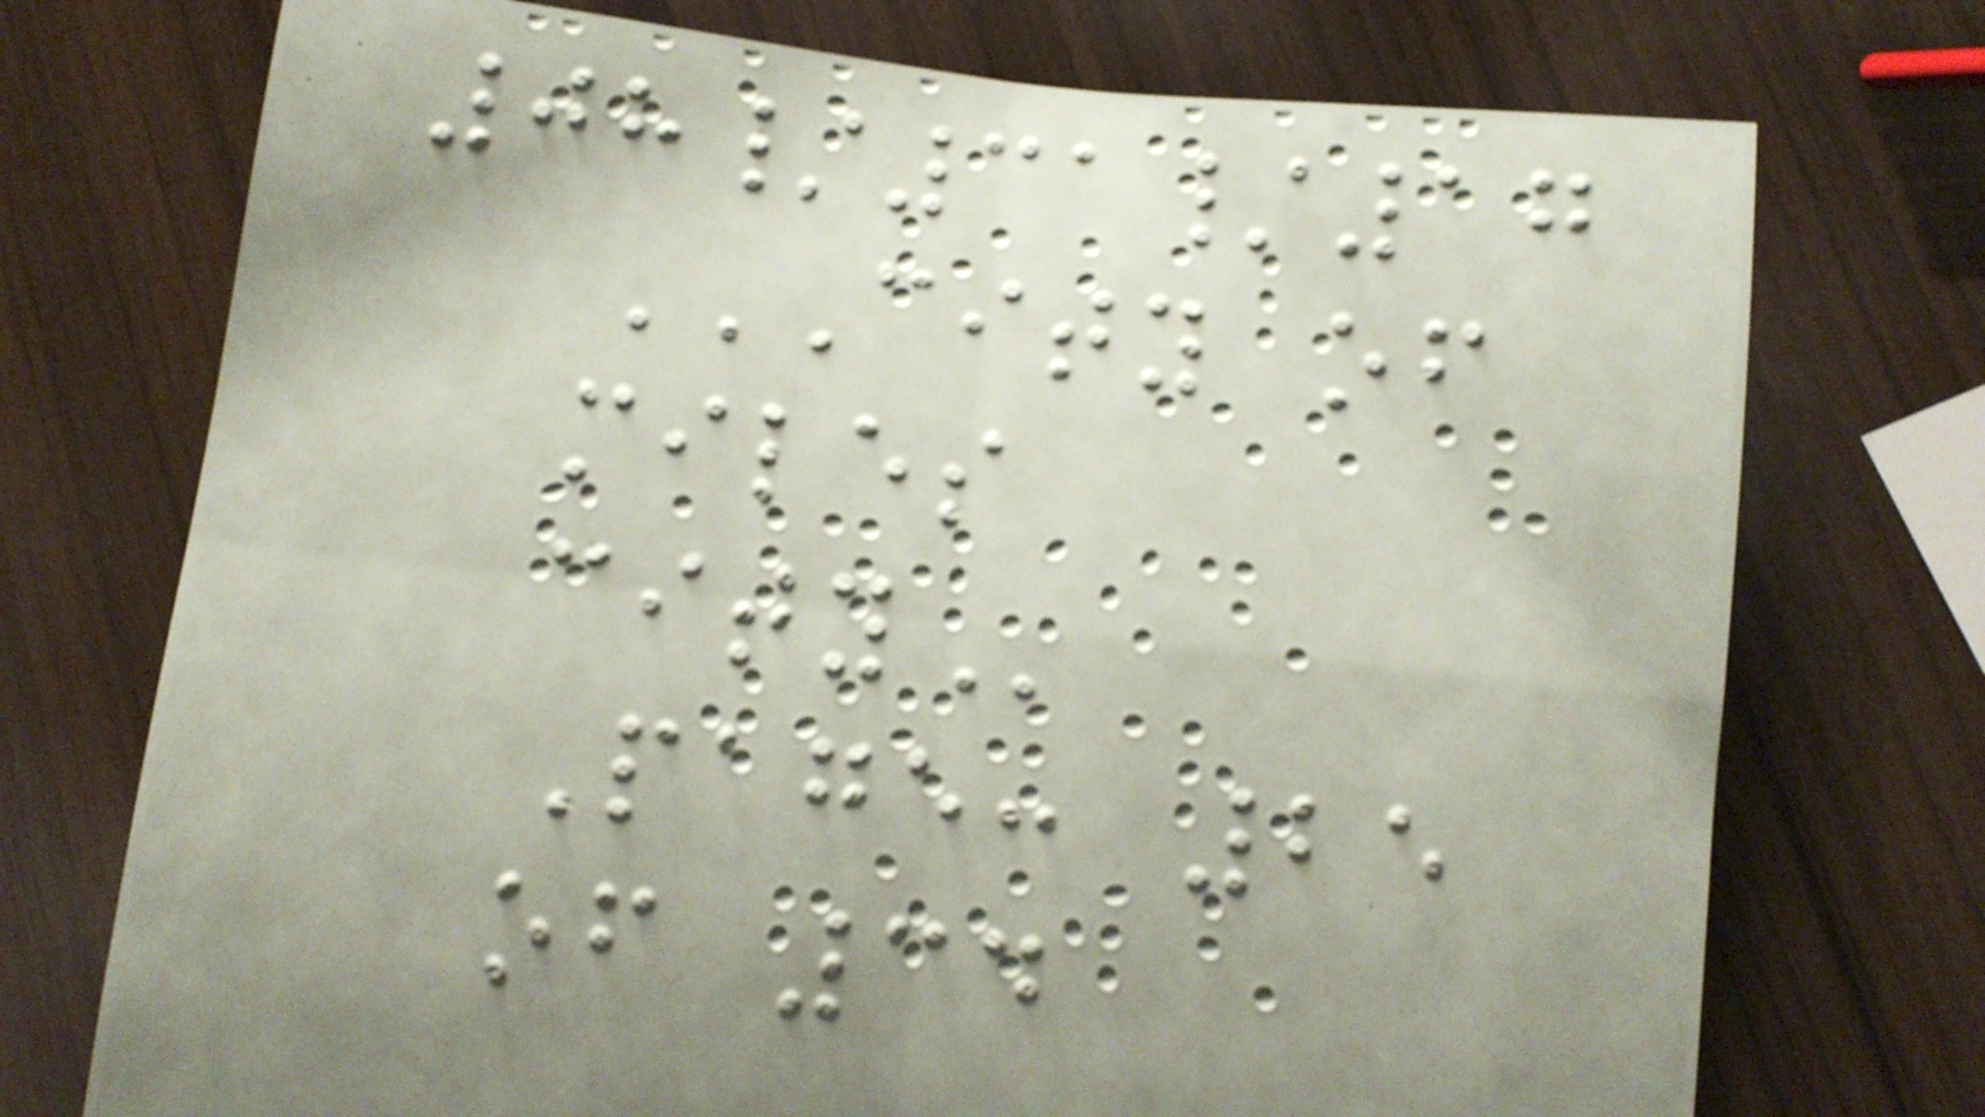08/31/17
CITY OF
MILES
CITY
Page: 25
of 34
